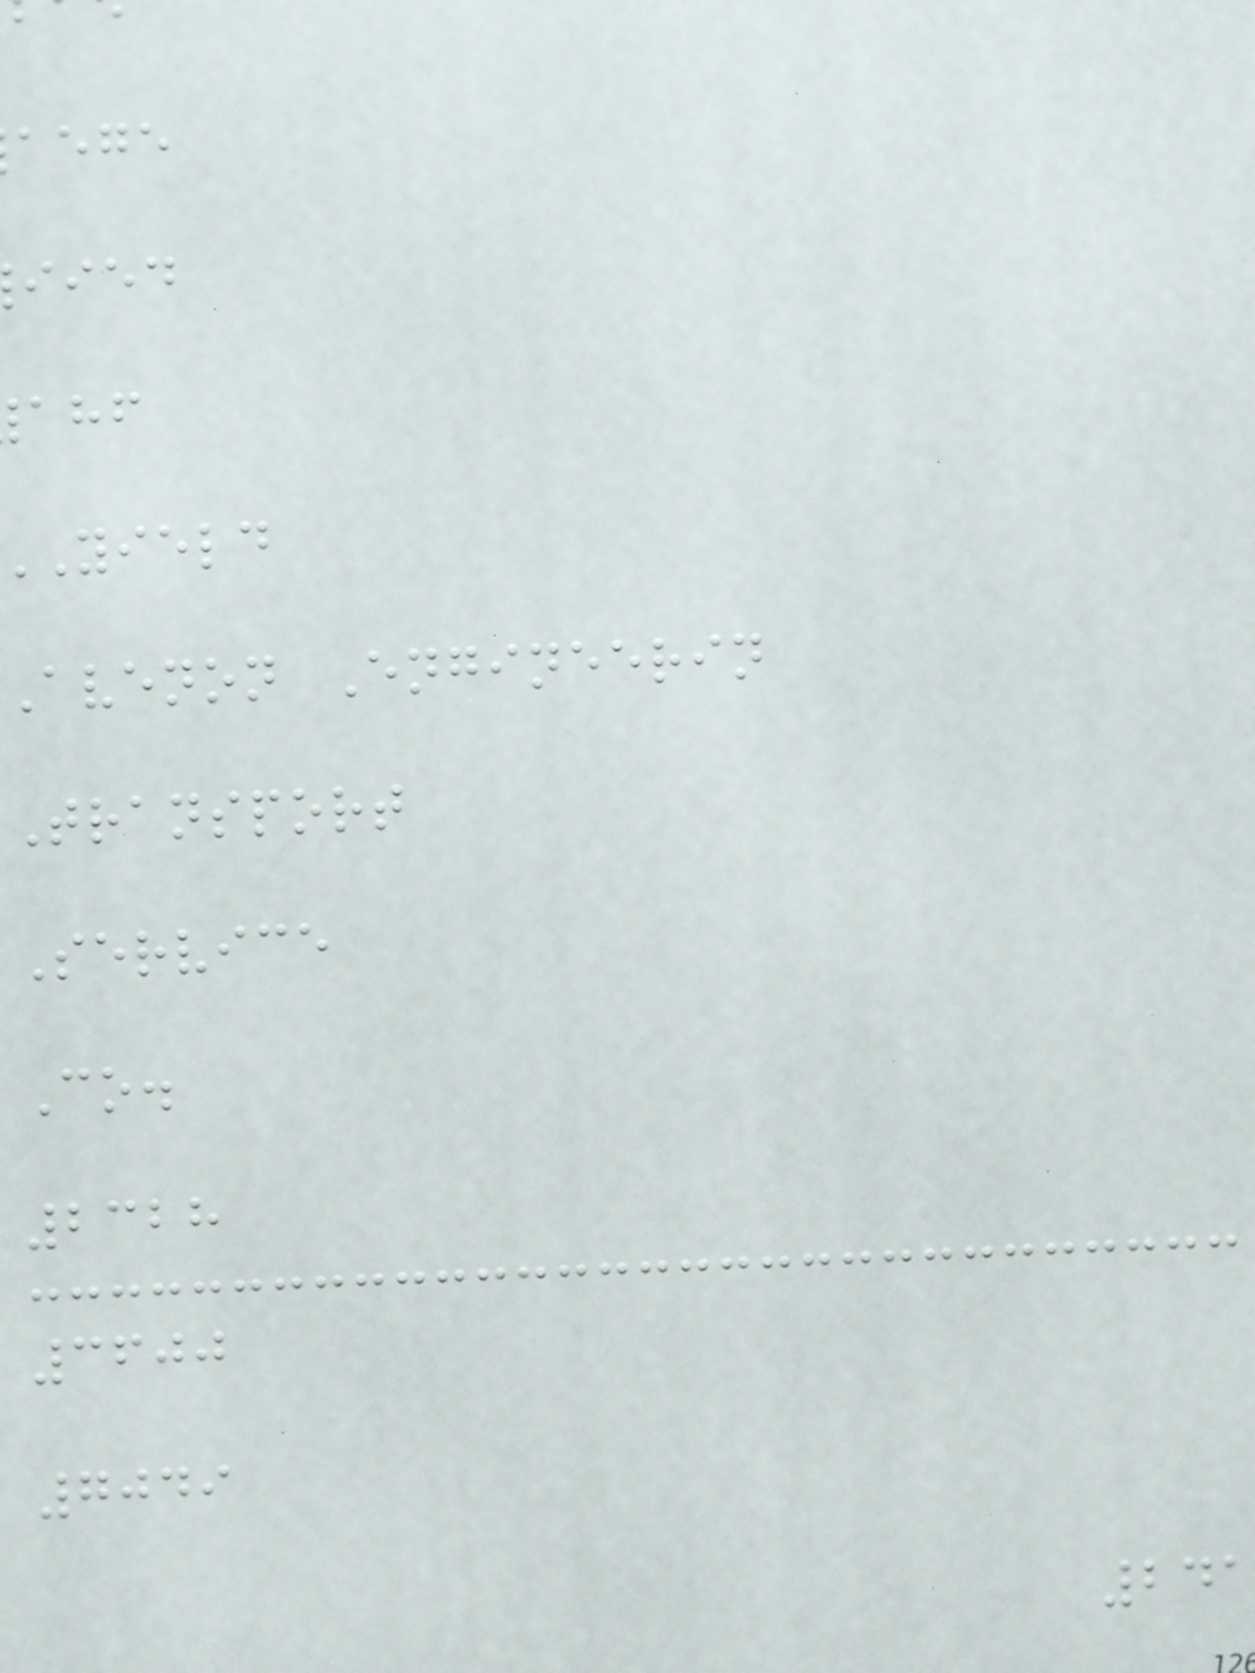aege
iied
yield
Avenon Engineerin
Transport
Service
Co.
2328
3600
7049
